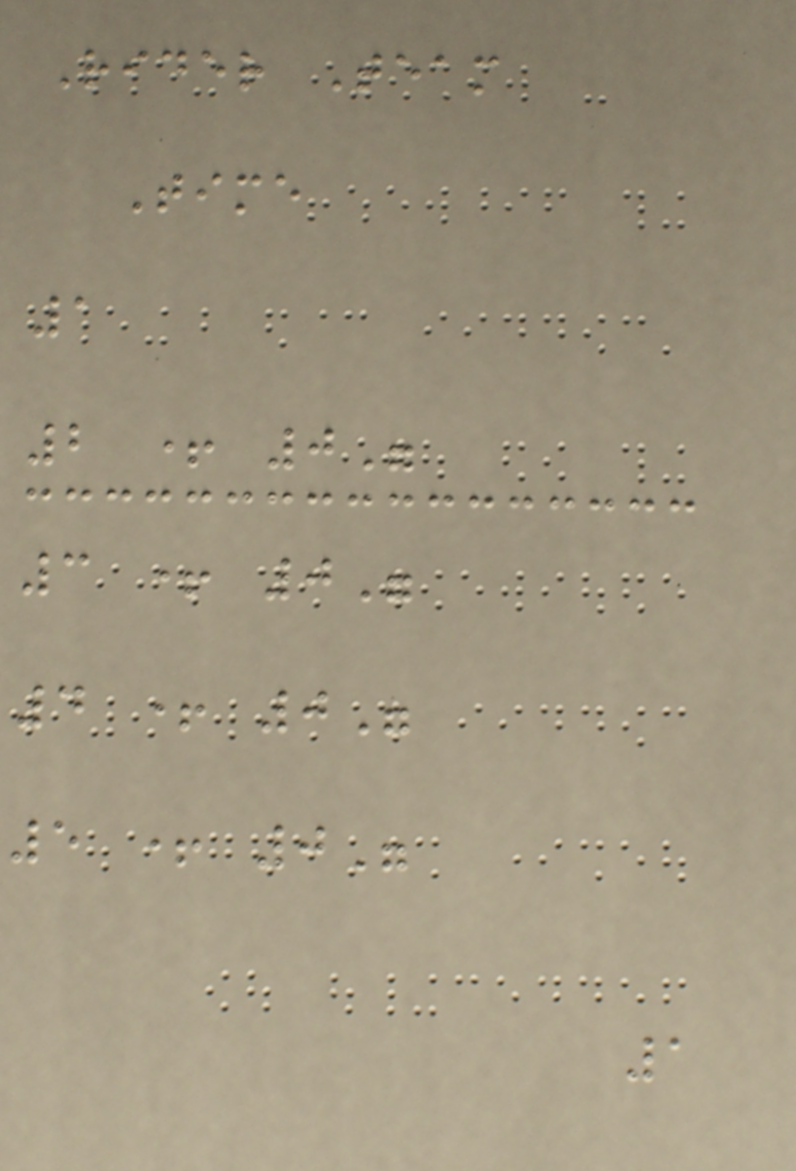Rider Team
Time
1
2 + 0"
3 + 0"
4 + 0"
5 + 0"
1
